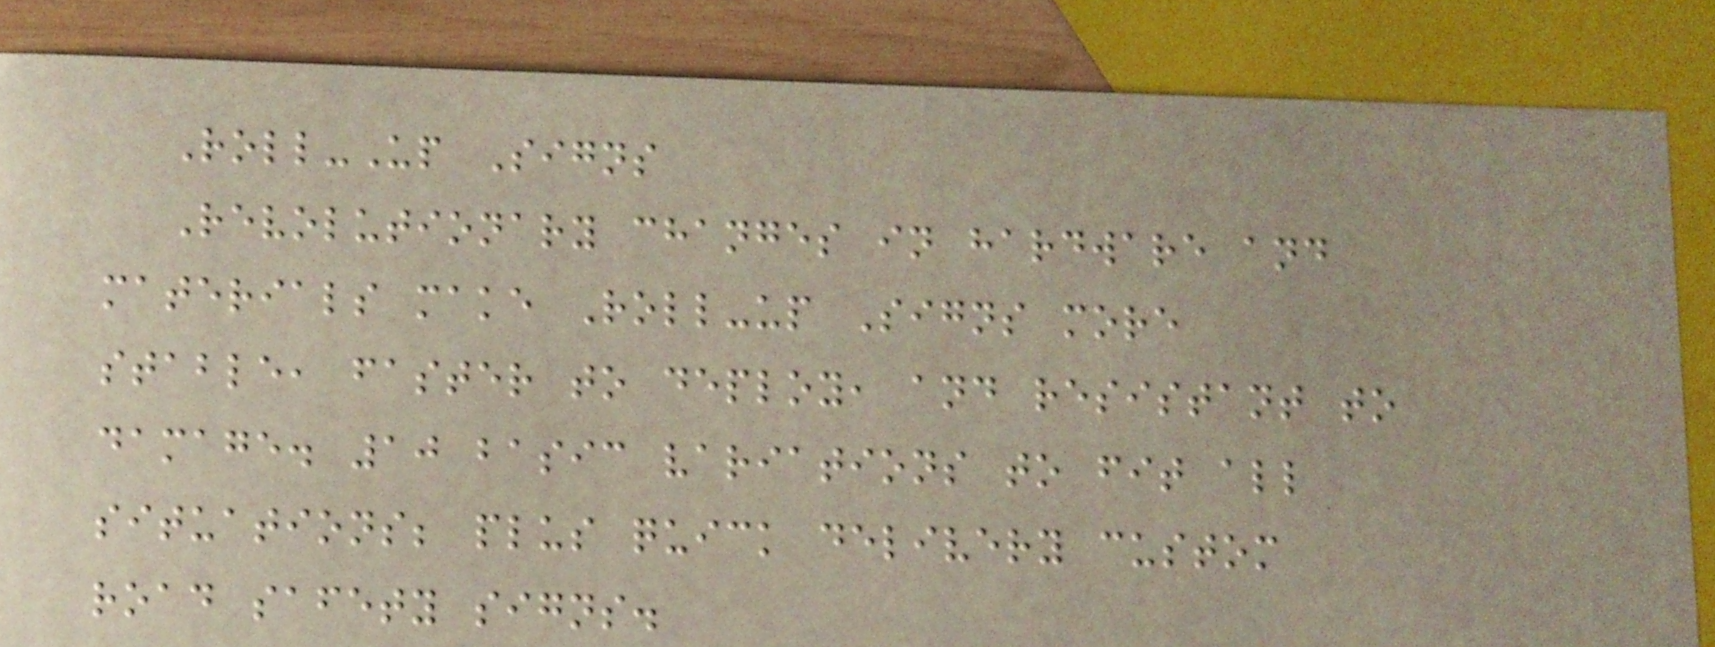Roll-Up Signs
Revolutionary changes in hardware and
materials make Roll-up Signs more
stable, faster to deploy, and resistant to
damage. 10 basic variations to fit all
situations; plus quick delivery custom
road safety signs.
